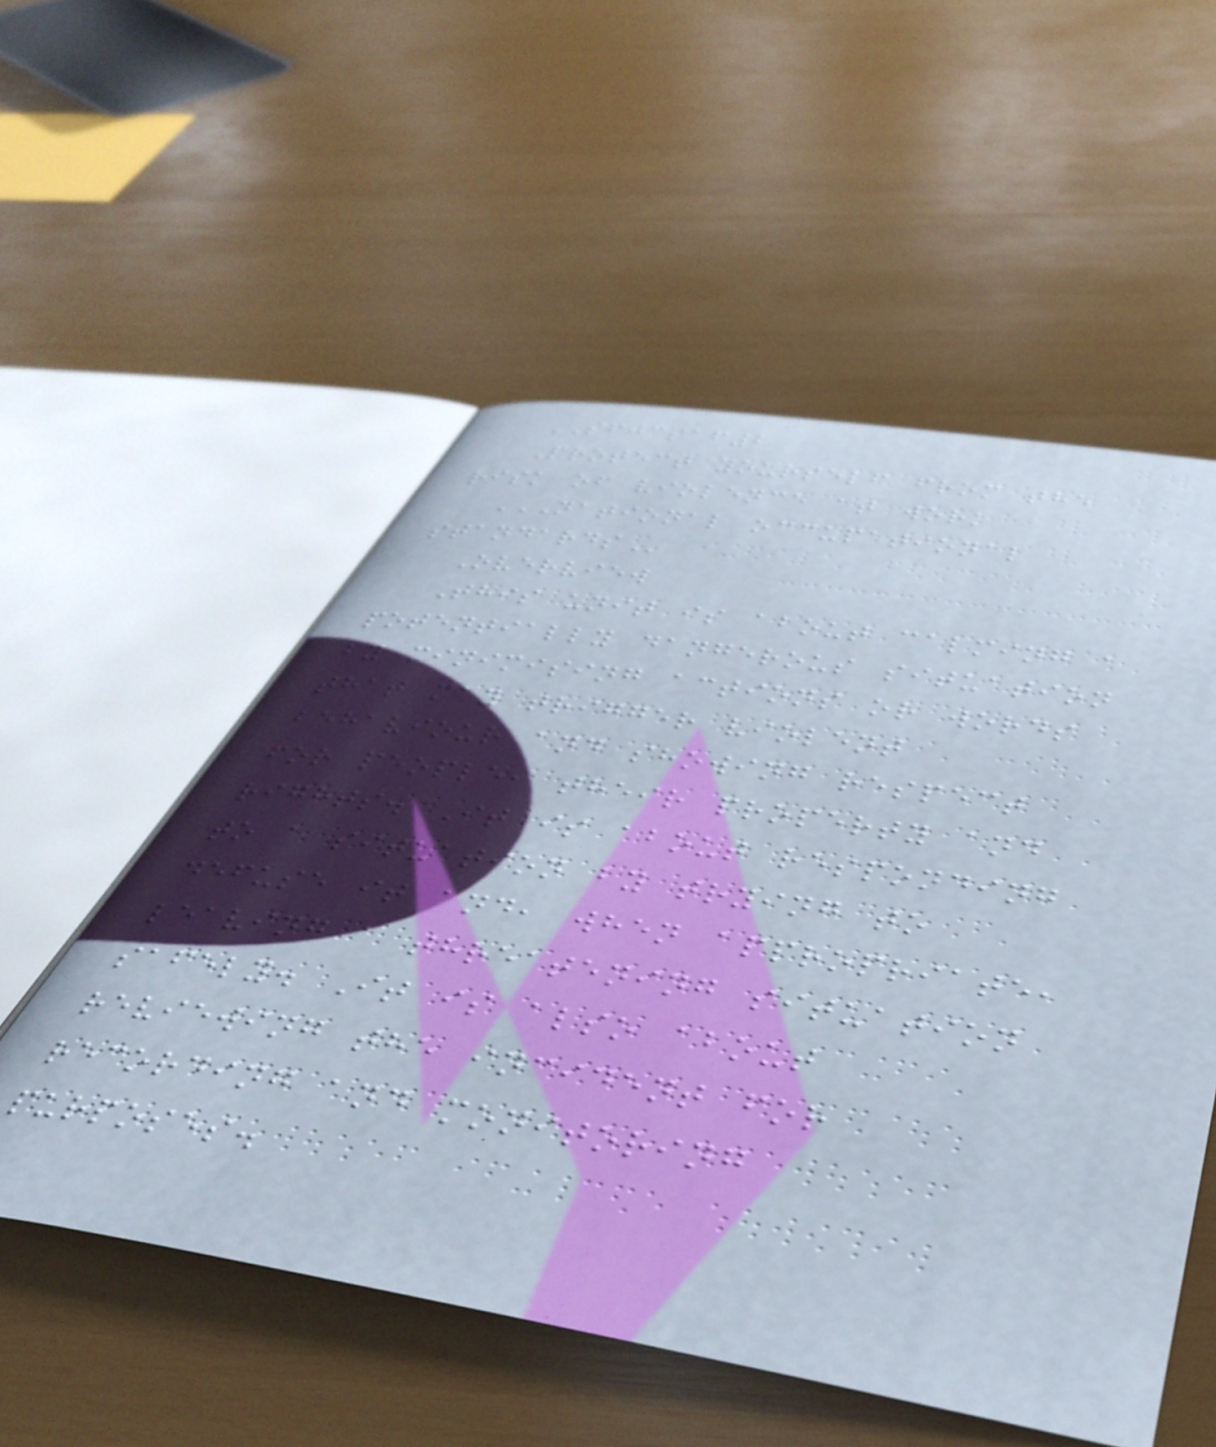SFJCSAF2
Protect yourself from the
risk of violence at work
NATIONAL OCCUPATIONAL
STANDARDS
Overview
This unit is about calming a
potentially dangerous situation
by minimising actions or words
that may trigger violent
behaviour and showing respect
for people, their property and
rights. It is about responding
to a situation by trying to
defuse it and, when appropriate,
leaving a threatening situation
safely. It is also about
reviewing the incident for
recording and monitoring
purposes.
